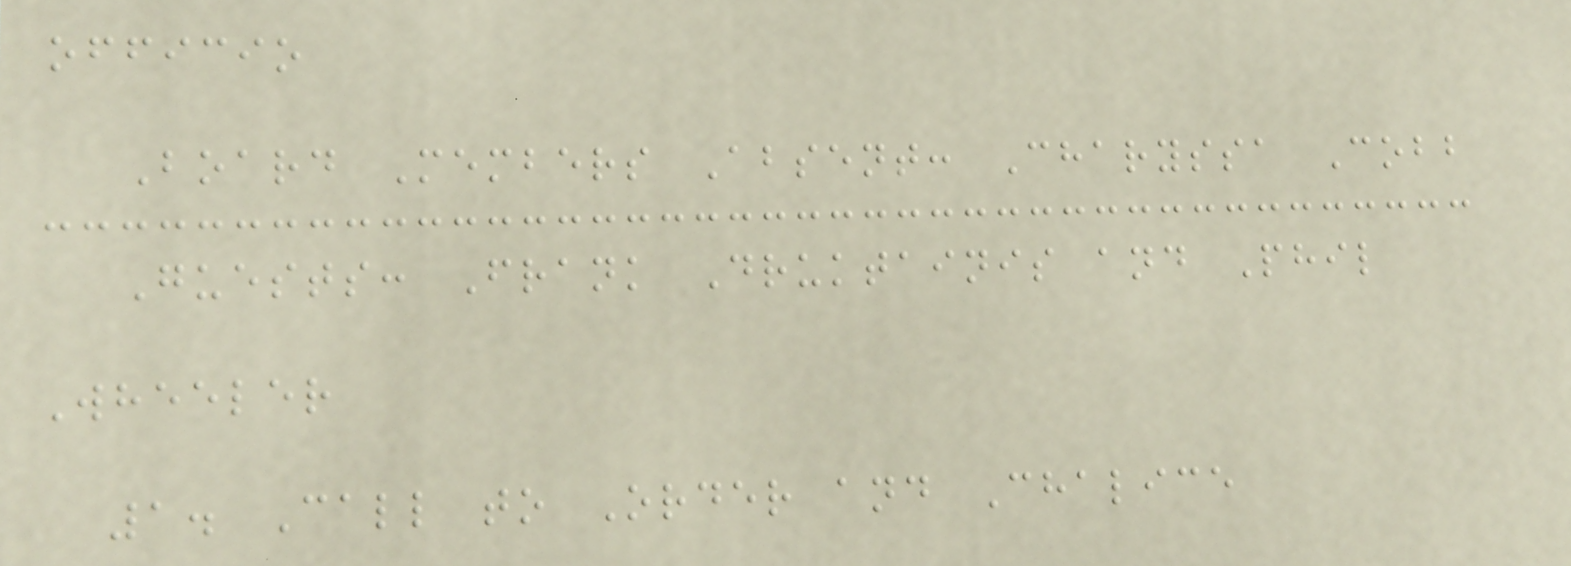officio
Board Members Absent: Charyssa Cobb
Guests: Frank Druktainis and Phil
Wheeler
1. Call to Order and Chalice
